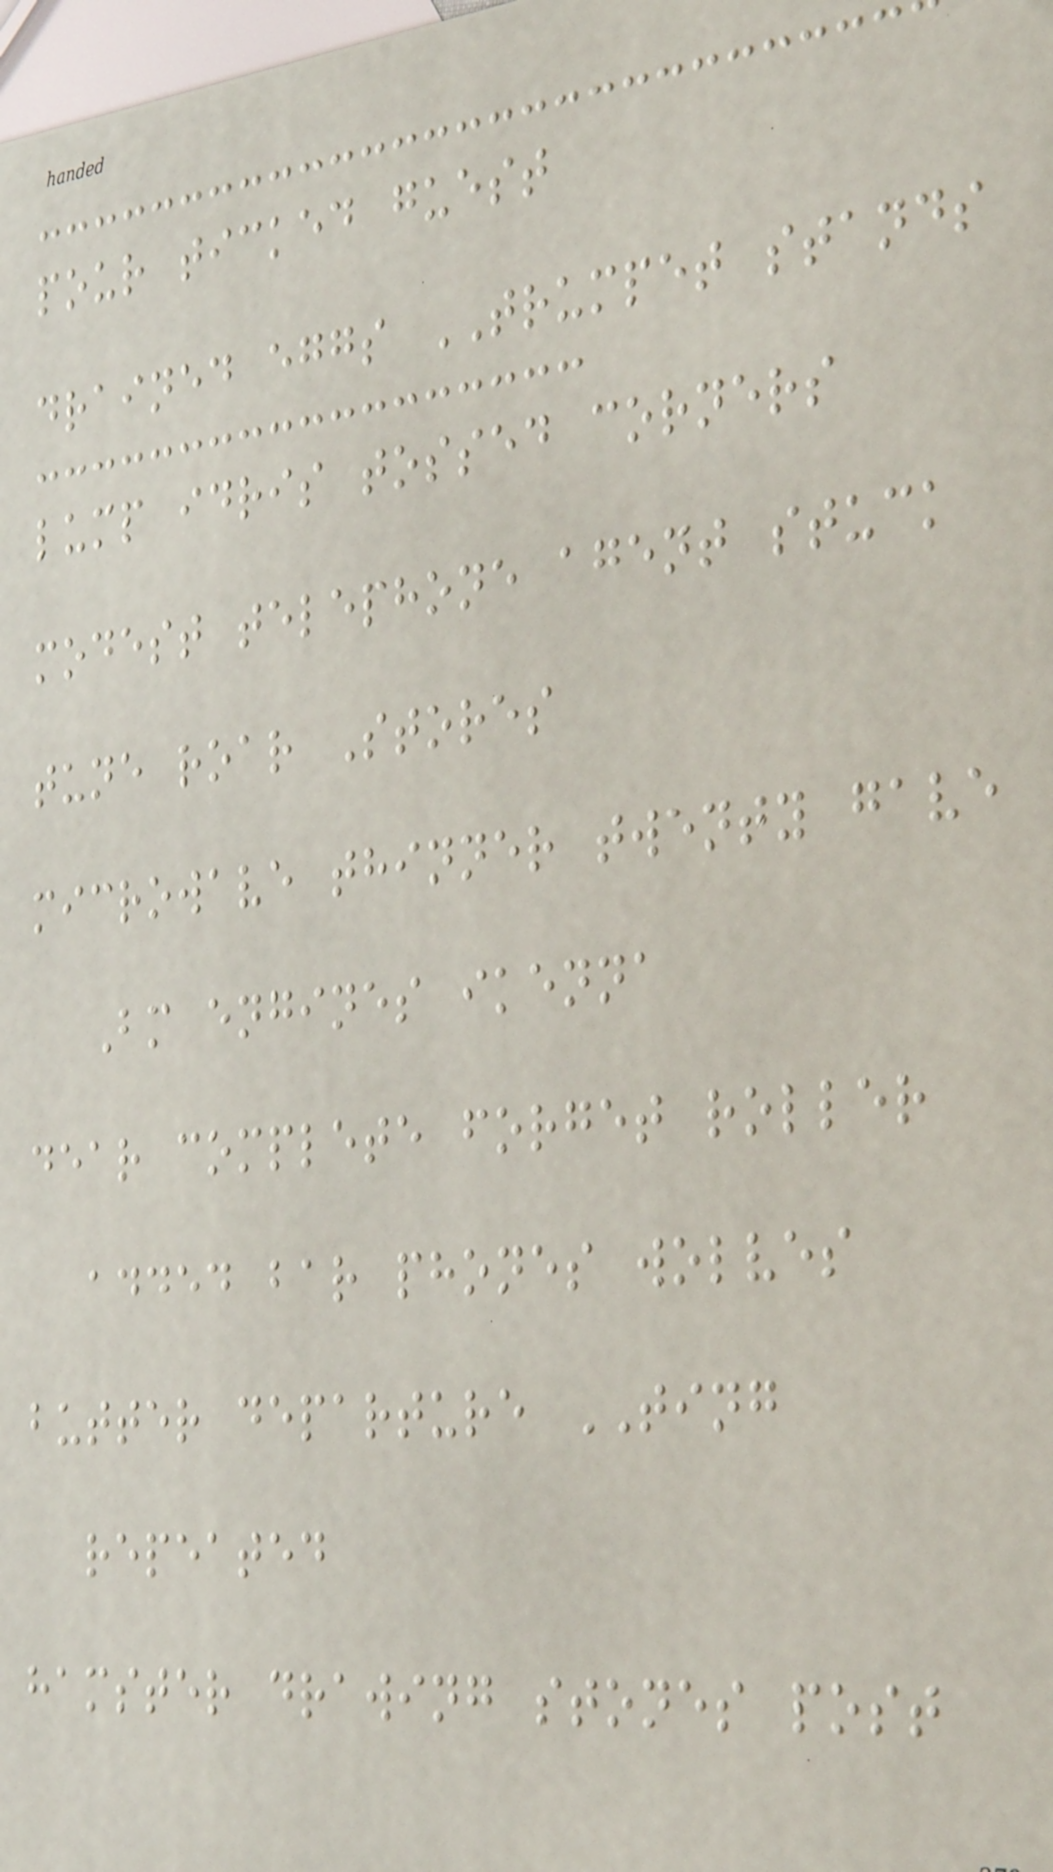pour ticked guest
drained eggs TRUMPET stands
lump idris tossed corners
modest telephone agent stuck
tune roar Stores
microwave thinner twenty gave
Bm engines ikenna
dear complete forget roller
added bar phones wolves
butter departure TING
repeated
hamster drawing stones post
